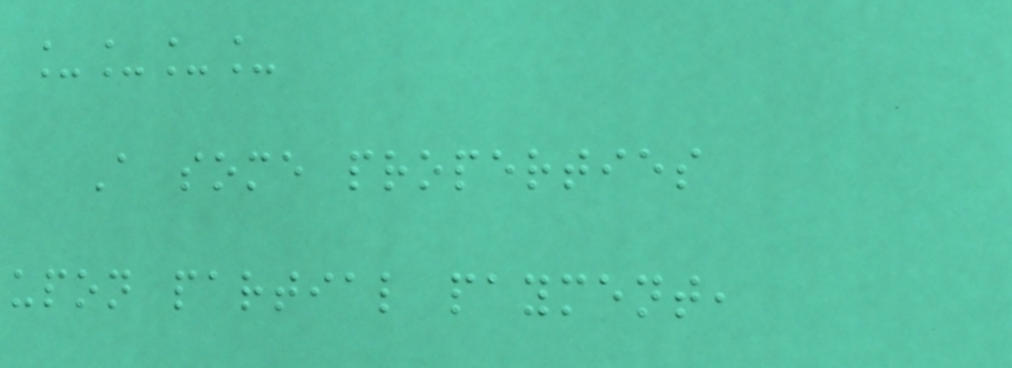____
A some properties
upon partial payment,
